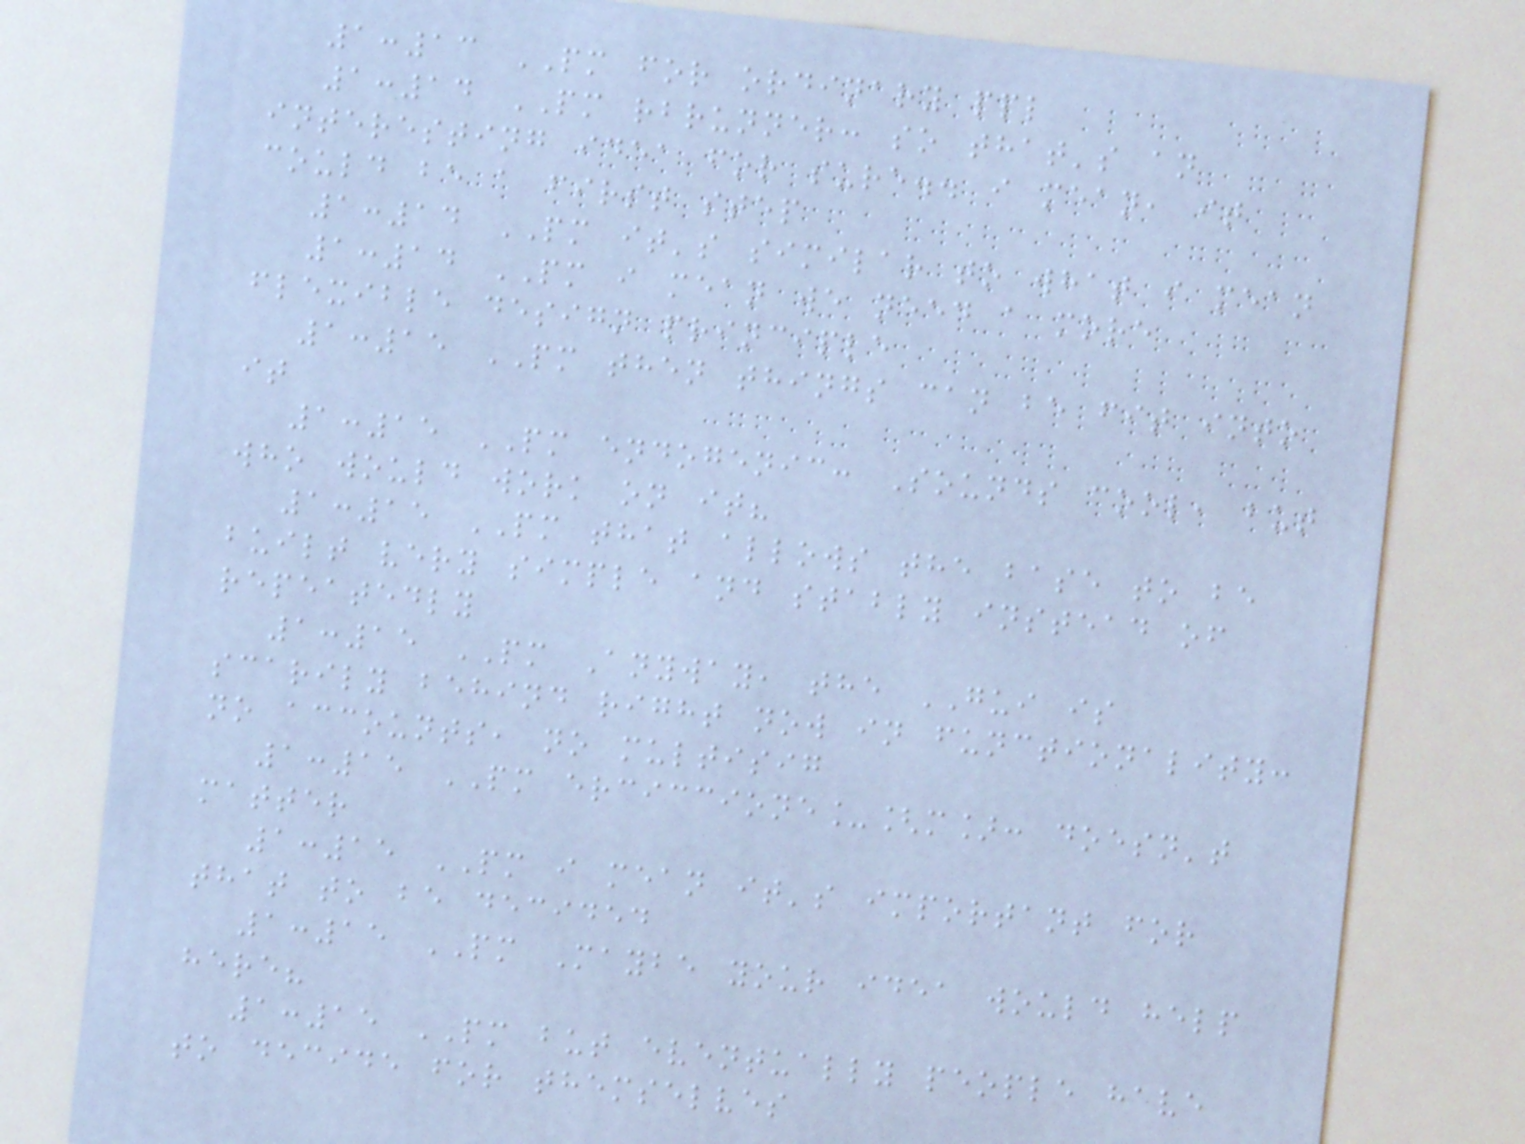1:13 PM for ordinary ppl
1:14 PM rbrunner: so that's an
interesting idea for sure.. i mean, it
could be a first step
1:14 PM it's similar to what i mean
1:14 PM i mean we need a more
flexible design principle
1:15 PM then things can be fit into
it
1:15 PM endogenic: Sounds cool, but
who would work on it?
1:15 PM that allows the base to be
built very simple and stably instead of
repeatedly
1:15 PM Anyway, the GUI is
scarily behind right now in functionality:
no accounts, no multisig
1:15 PM erciccione_[m]: doesn't
matter
1:15 PM i mean it's important for
that to be decided
1:15 PM Maybe your idea would help
here?
1:15 PM but eventually people have
to decide for themselves
